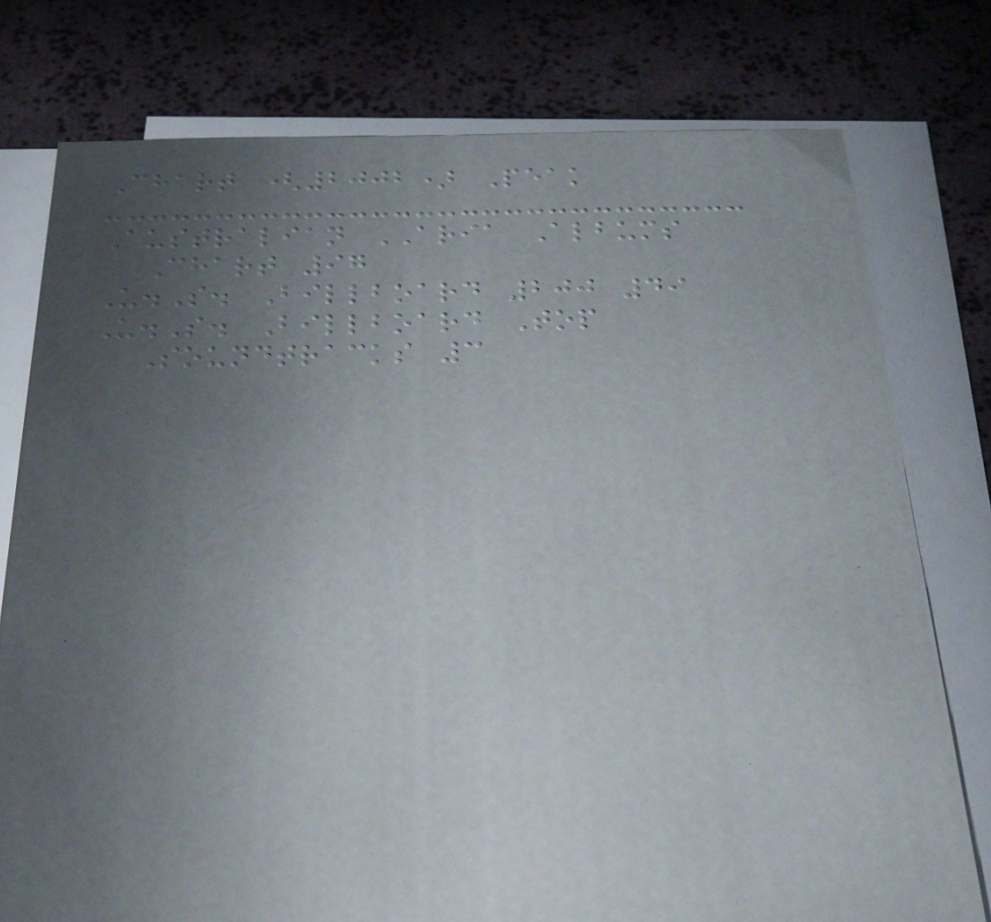Chart (2002) Peak
Australian ARIA Albums
Chart 97
U.S. Billboard 200 49
U.S. Billboard Top
Soundtracks 3
